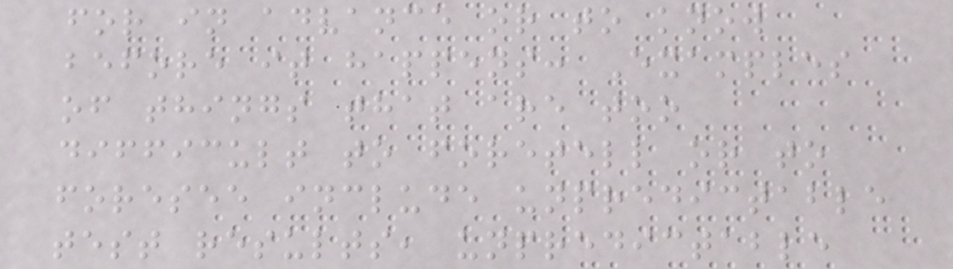for in advance or to know
before it happens: Examples
of things that are too
difficult to foretell or to
foresee include unpredictable
test results, unpredictable
